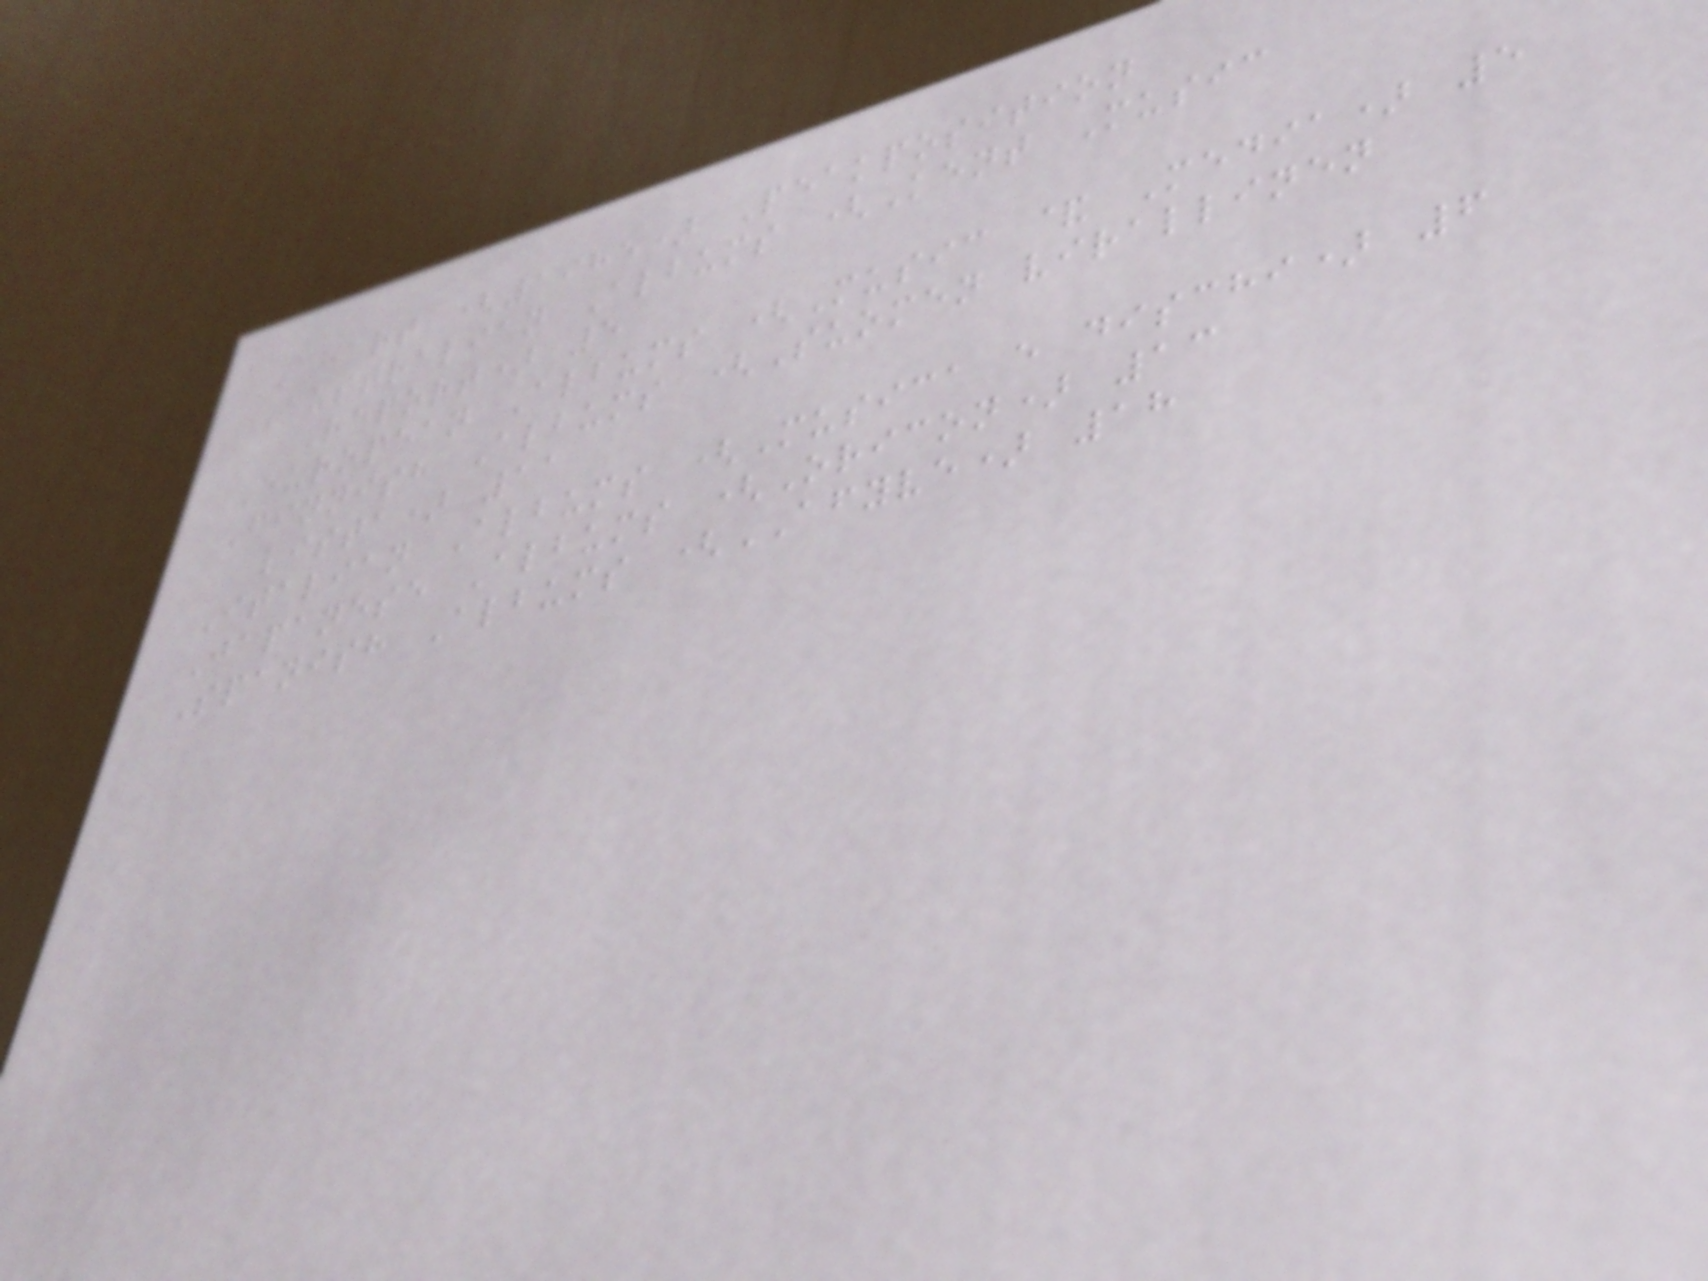Chart (1985) Peakposition
Australian Albums (Kent Music
Report) 5
European Albums (Music & Media) 5
Finnish Albums (Suomen virallinen
lista) 11
Italian Albums (Musica e dischi) 6
Japanese Albums (Oricon) 13
Spanish Albums (AFYVE) 18
